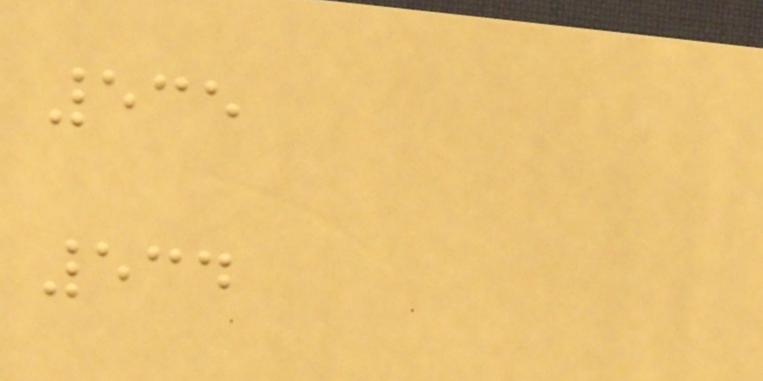535
534
